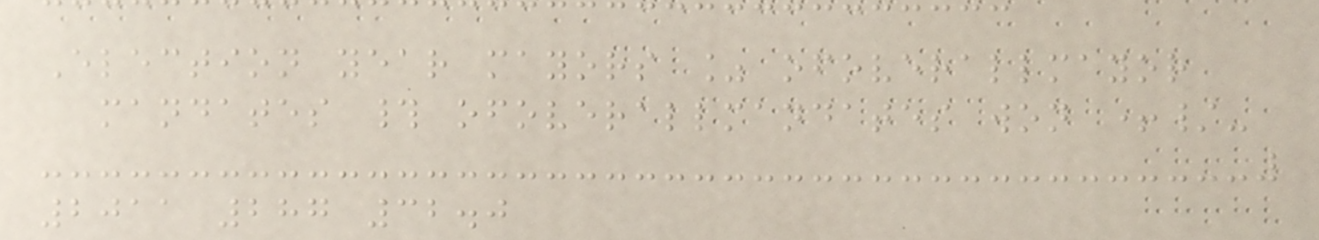Election year mayors % ofoverallmayor
mandates # ofoverallmandates won +/-
2011 287 32.0
